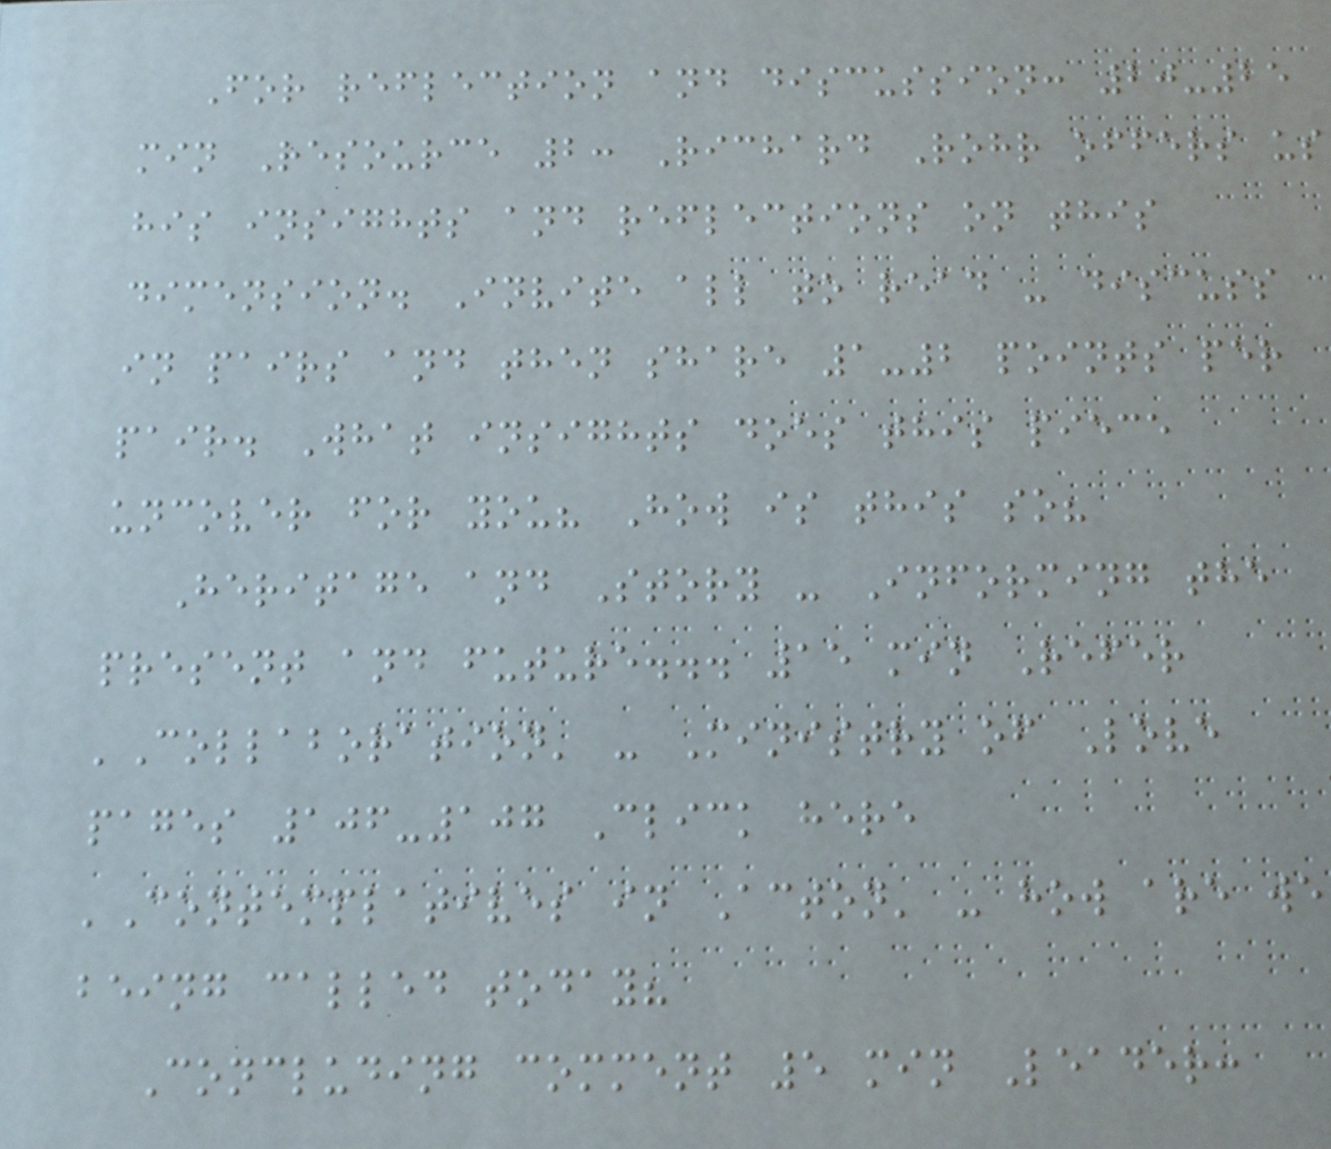For reflection and discussion: 20-25
min Resource 2: Richard Rohr offers us
his insights and reflections on this
dimension. Invite all to read - discuss
in pairs and then share 1-2 points per
pair. What insights does this piece
uncover for you? How is this so?
Heritage and Story - Informing the
present and future... 15 min Refer
'Collaboration' - Ministry of Love
pages 106-107 Click here
'Contemplatives in Acton' - how are we
being called today?
Concluding comment 5 min Leader:
